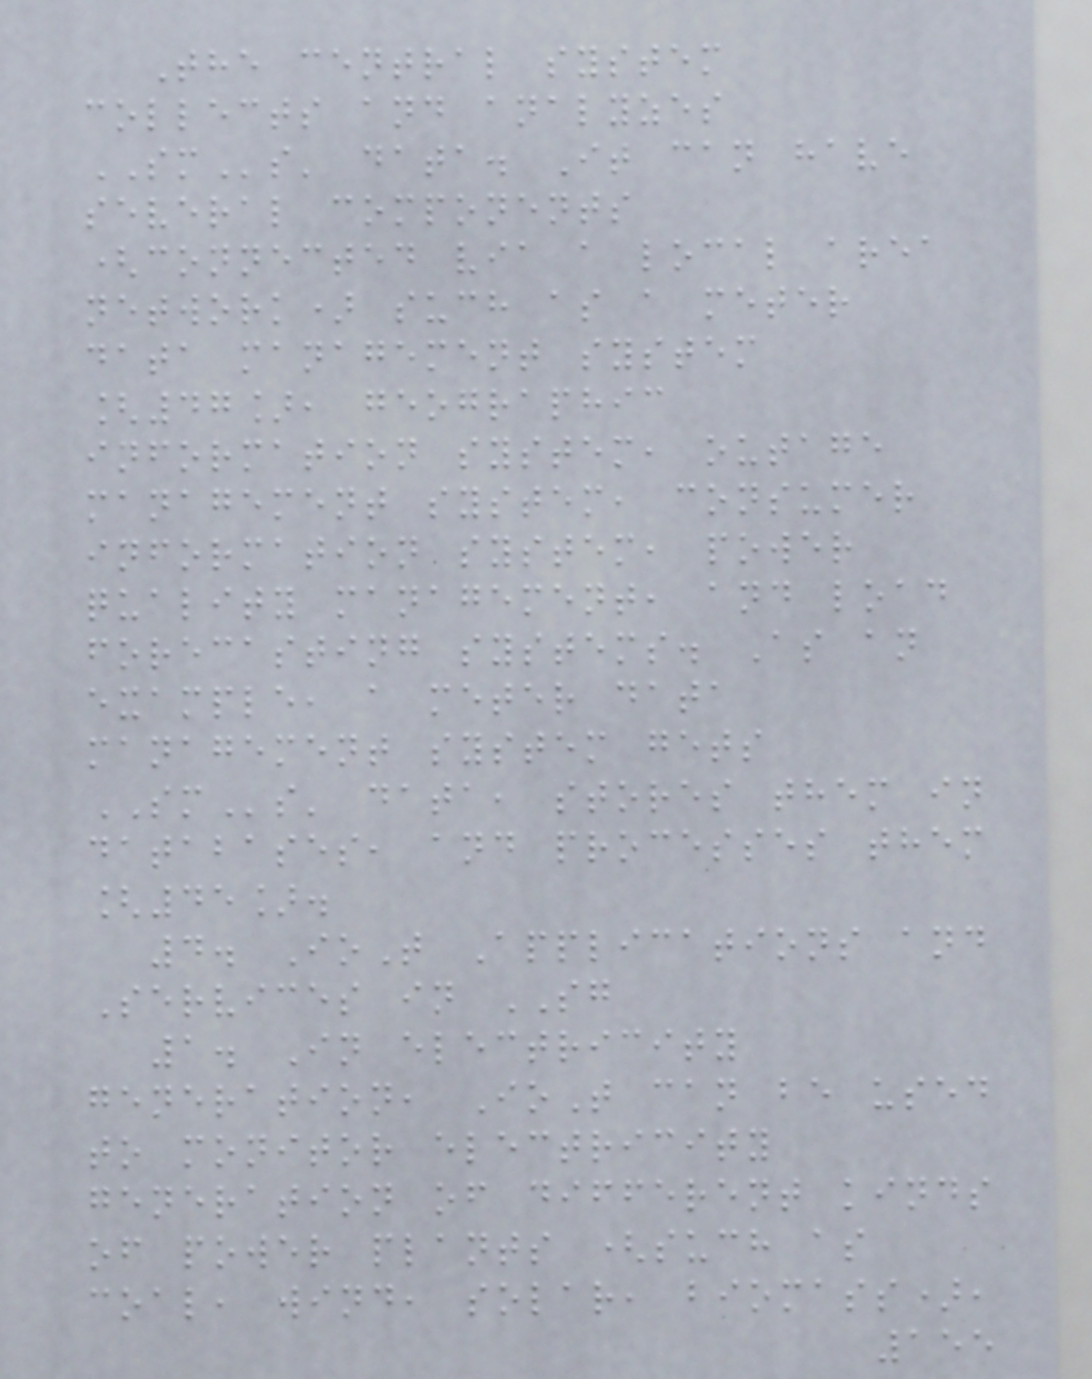The central system
collects and analyzes
SMs' data. It can have
several components
(connected via a local area
network) such as a meter
data management system
[47], geographic
information system, outage
management system, consumer
information system, power
quality management, and load
forecasting systems. As an
example, a meter data
management system gets
SMs' data, stores them in
databases, and processes them
[45].
4. IoT Applications and
Services in SG
1. In electricity
generation, IoT can be used
to monitor electricity
generation of different kinds
of power plants (such as
coal, wind, solar, biomass),
155
